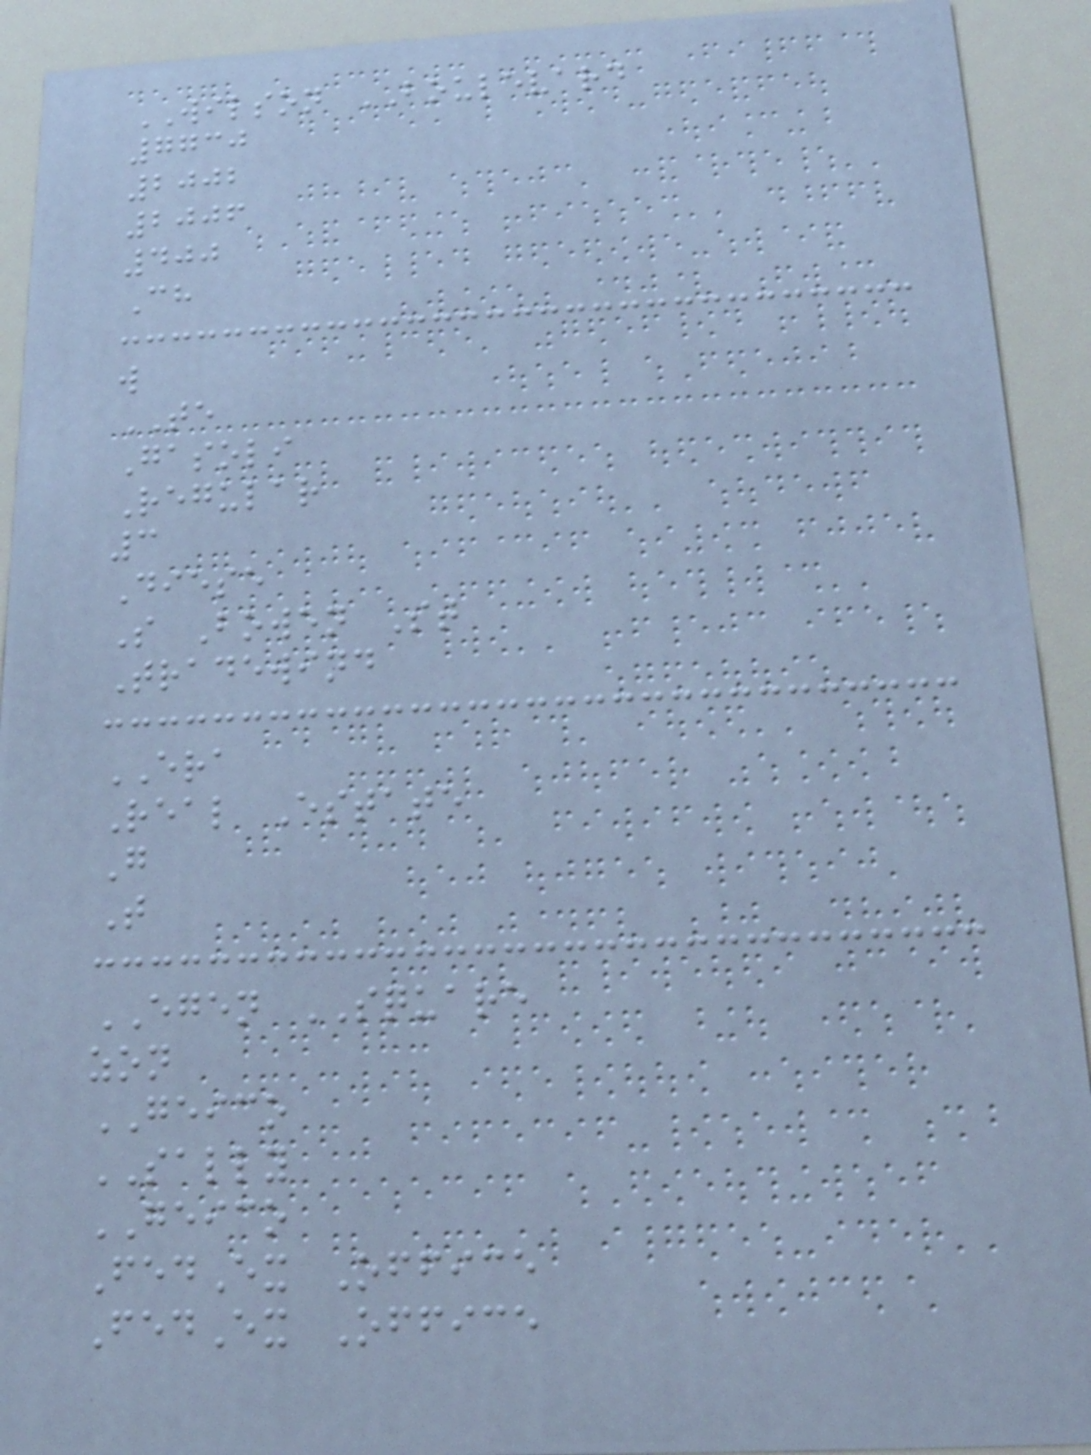WILSON BOULEVARD
7730
2002
2006
400
Ch
w
TE
Gasoli
Regular
3
Diese
S Bowen St
Tradewind
ERA
Real Estate
G
T
EGEN SQUARE
zon
GEICO
SALLY
GEICO
FedEx Office
FedEx Office
